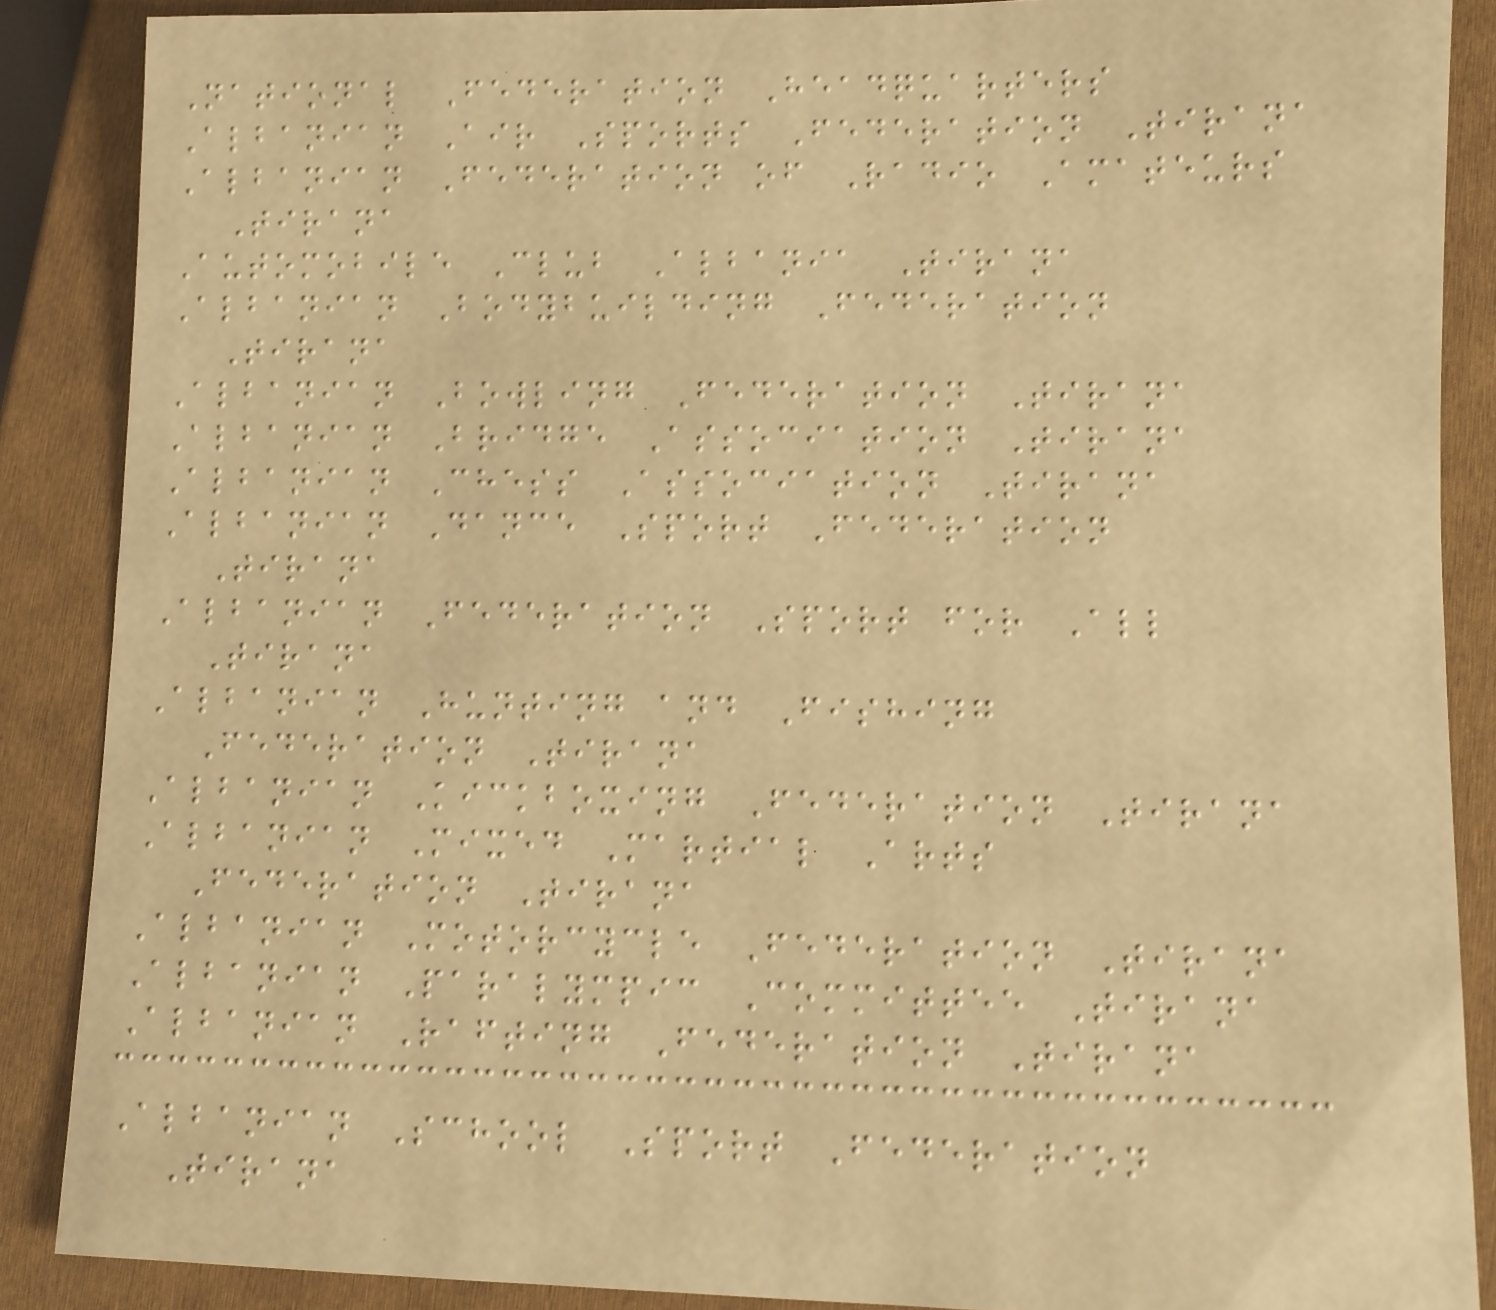National Federation Headquarters
Albanian Air Sports Federation Tirana
Albanian Federation of Radio Amateurs
Tirana
Automobile Club Albania Tirana
Albanian Bodybuilding Federation
Tirana
Albanian Bowling Federation Tirana
Albanian Bridge Association Tirana
Albanian Chess Association Tirana
Albanian Dance Sport Federation
Tirana
Albanian Federation Sport for All
Tirana
Albanian Hunting and Fishing
Federation Tirana
Albanian Kickboxing Federation Tirana
Albanian Mixed Martial Arts
Federation Tirana
Albanian Motorcycle Federation Tirana
Albanian Paralympic Committee Tirana
Albanian Rafting Federation Tirana
Albanian School Sport Federation
Tirana
